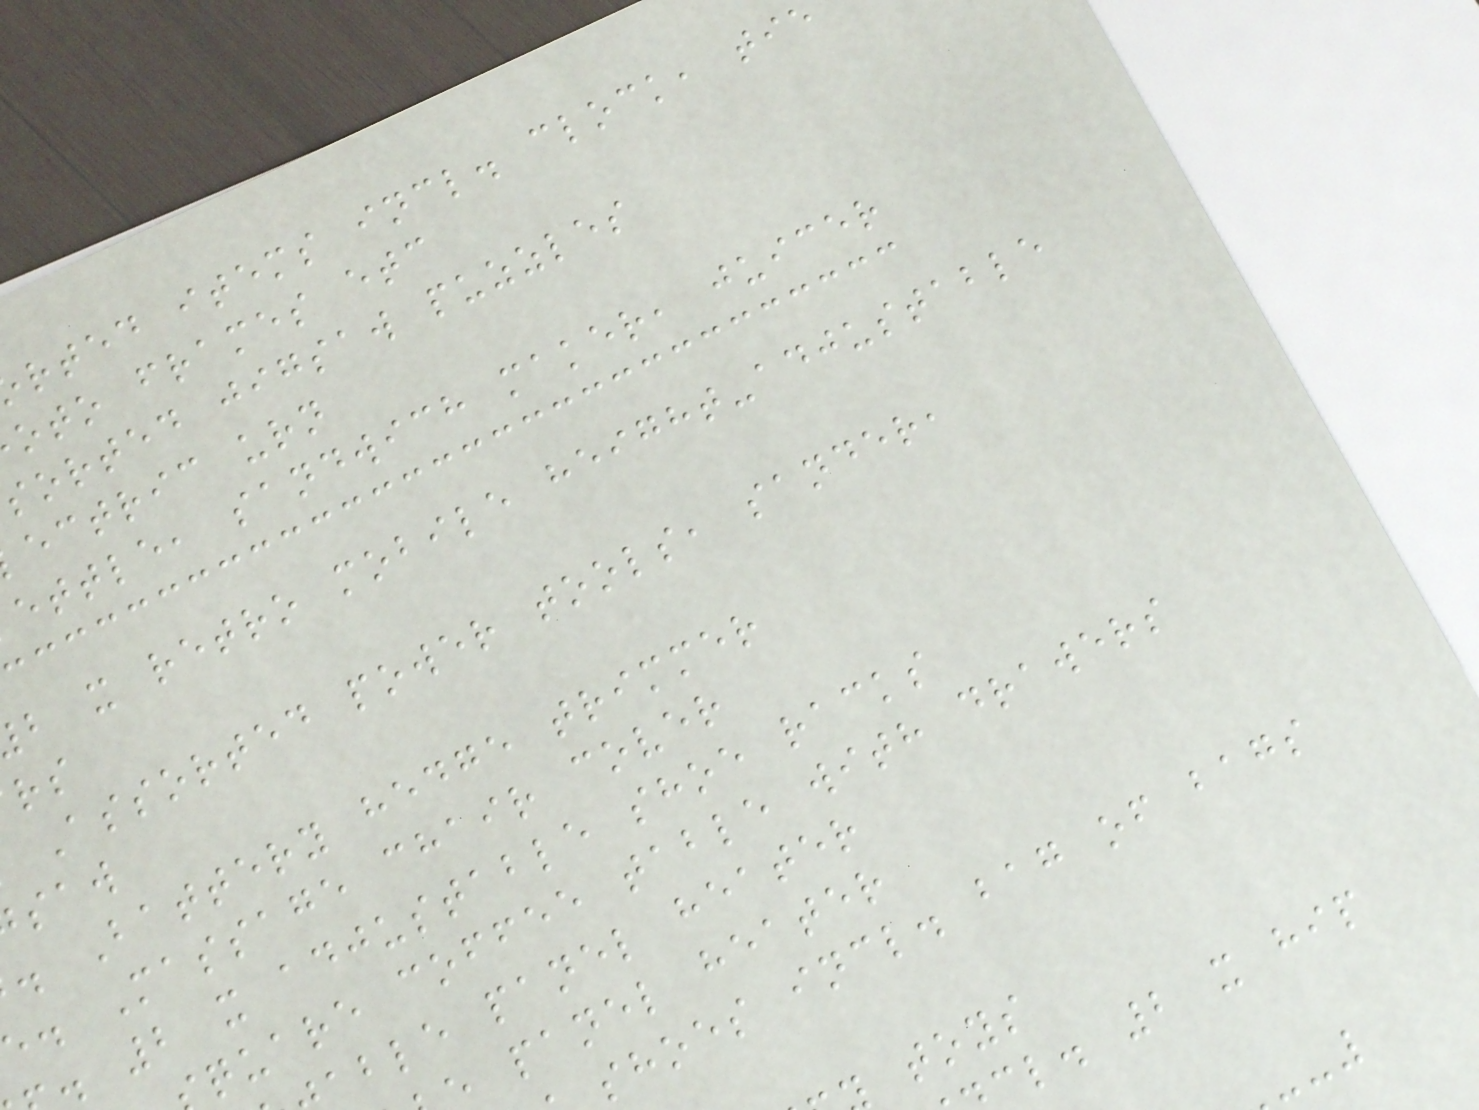rted items incl. clock, tie
oto frames etc
sorted jigsaw puzzles
ectric urn
ettle, sandwich maker, juicer
b x retro mobile height-adjustable
Assorted power tools, sander,
. Battery hedge trimmer
. Massage chair cover
. 2 x adjustable shoe racks
quare coffee table with drawers
able panel heater
panel heater
shoes incl. bag of bags
cl. 2 x hip
